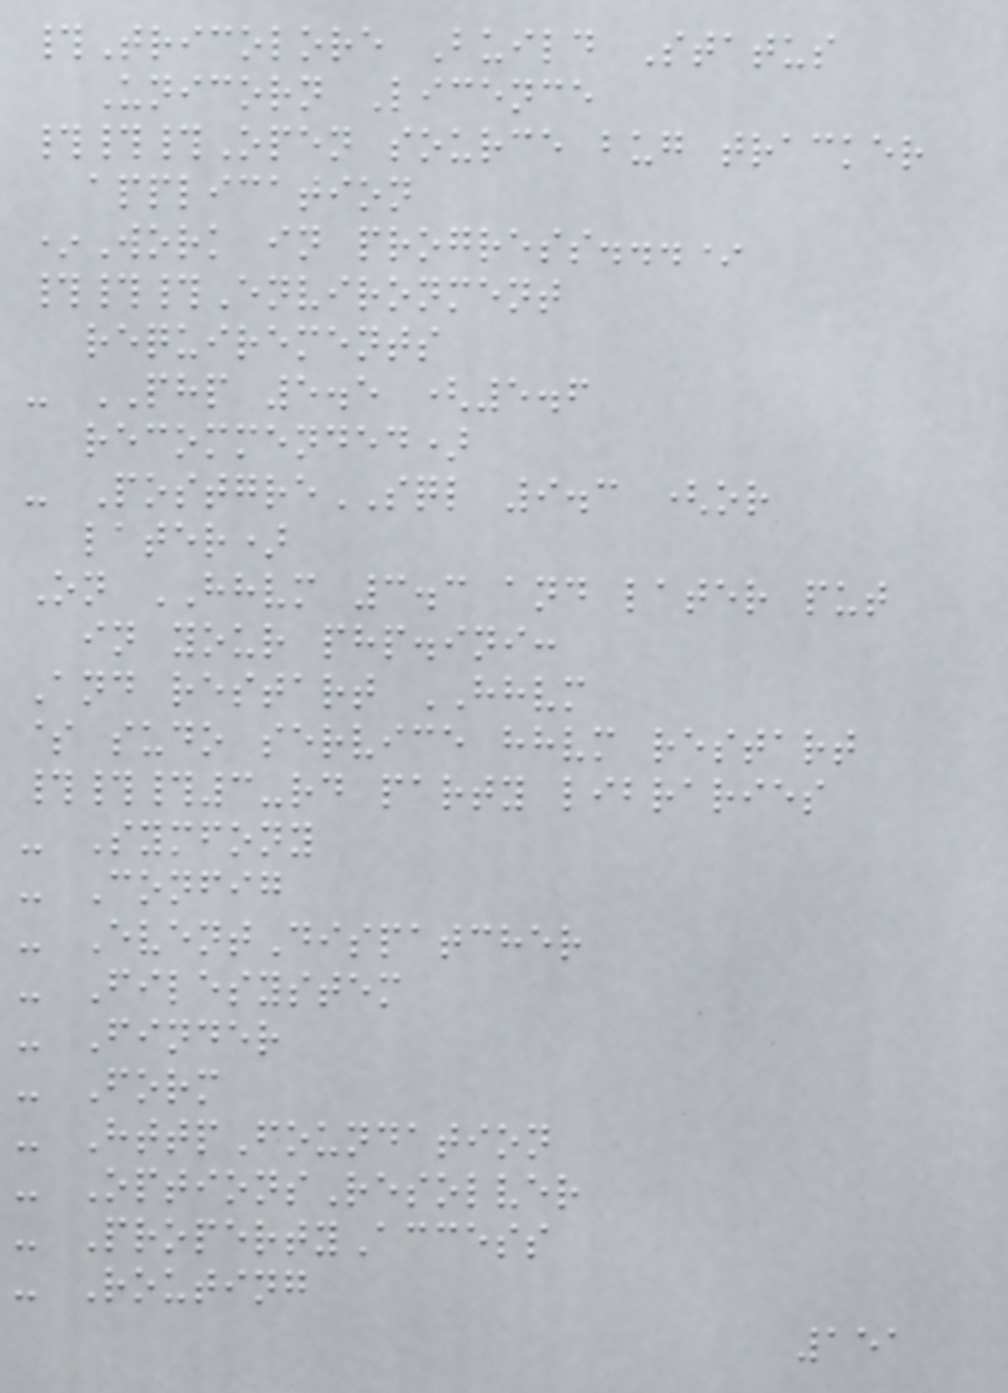#Tricolore Build Status
Unicorn Licence
###Open source bug tracker
application
*Work in progress...*
###Environment
requirements
- PHP 5.5 (5.6
recommended)
- PostgreSQL 9.3 (or
later)
On HHVM 3.3 and later put
in your php.ini:
And restart HHVM
$ sudo service hhvm restart
###3-rd party libraries
- Symfony
- Config
- EventDispatcher
- Filesystem
- Finder
- Form
- HttpFoundation
- OptionsResolver
- PropertyAccess
- Routing
151
